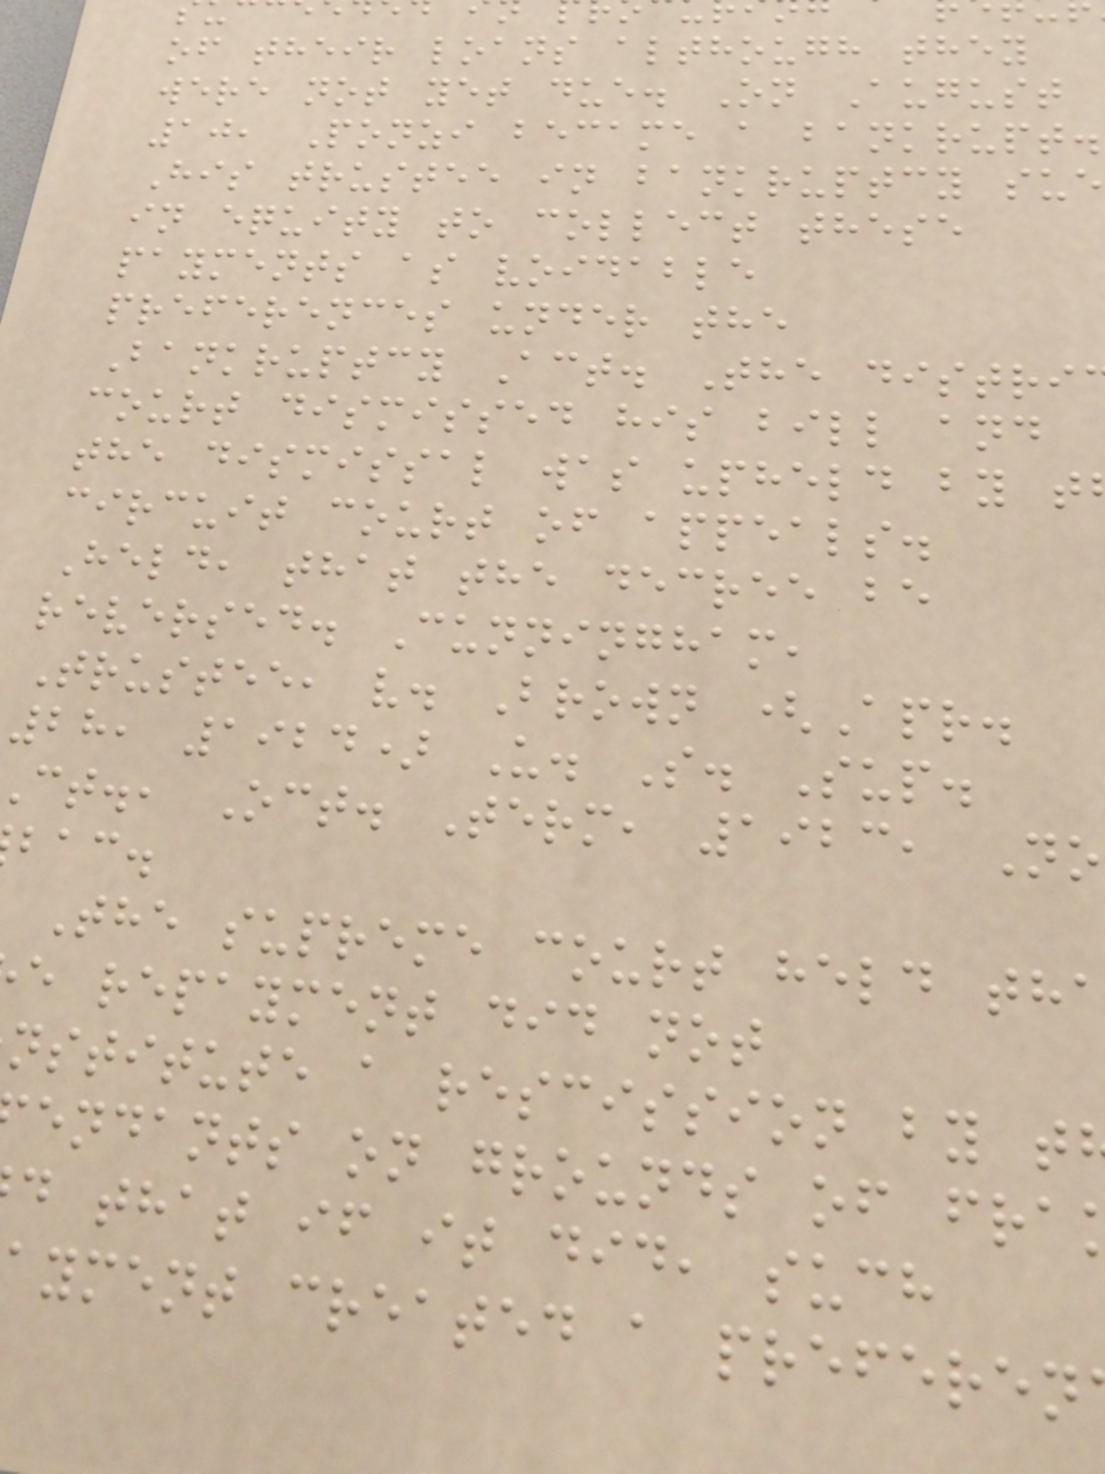of their loans although they
were not yet due. On August
10, Ponzi became a bankrupt.
His trustee in bankruptcy sue
in equity to collect these
payments as voidable
preferences under the
Bankruptcy Act. The distri
court dismissed his bill and
the dismissal was upheld by t
circuit court of appeals.
Held, that the decree be
reversed. Cunningham,
Trustee, v. Brown (Apr.
28, 1924) U. S. Sup.
ct., Oct. Term, 1923, No
bac.
The supreme court held th
e repayment did not
nstitute a rescission by t
endants on grounds of fra
d that if it did, such
yment created a preferen
